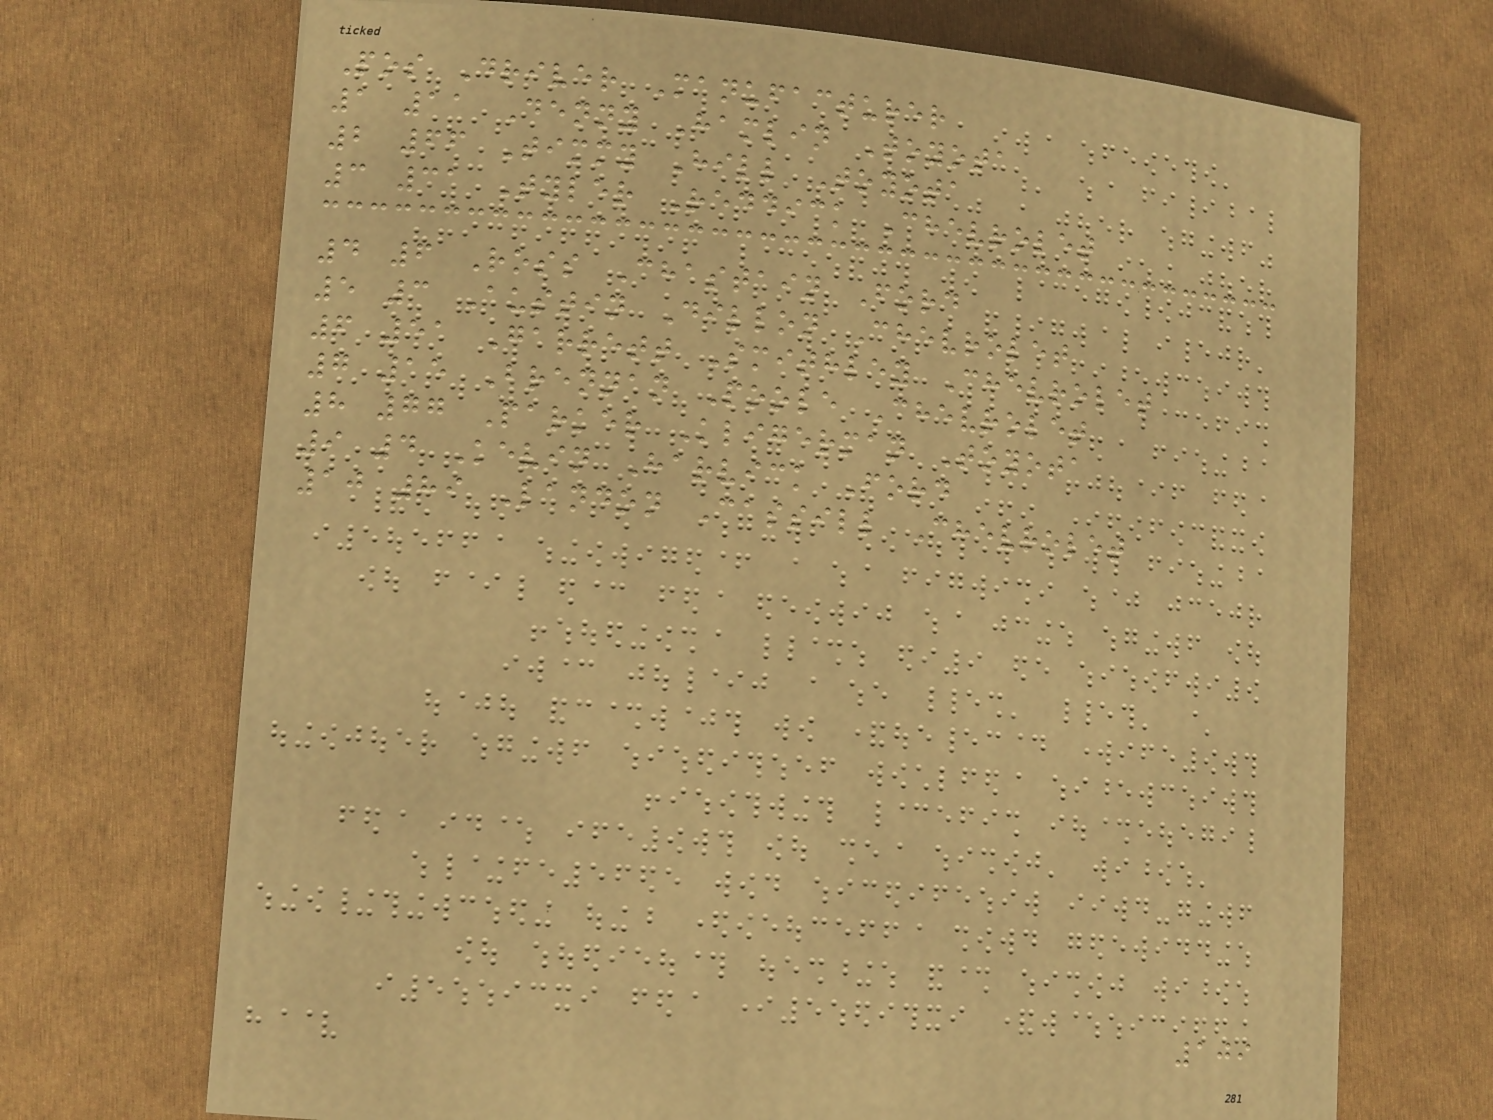Pos Driver Manufacturer
1 11 Denny Hamlin Toyota
2 66 Timmy Hill Toyota
3 31 Tyler Reddick Chevrolet
4 6 Ross Chastain Ford
5 3 Austin Dillon Chevrolet
6 51 Garrett Smithley Chevrolet
7 15 Brennan Poole Chevrolet
8 77 Parker Kligerman Toyota
9 4 Kevin Harvick Ford
10 89 Landon Cassill Chevrolet
109
